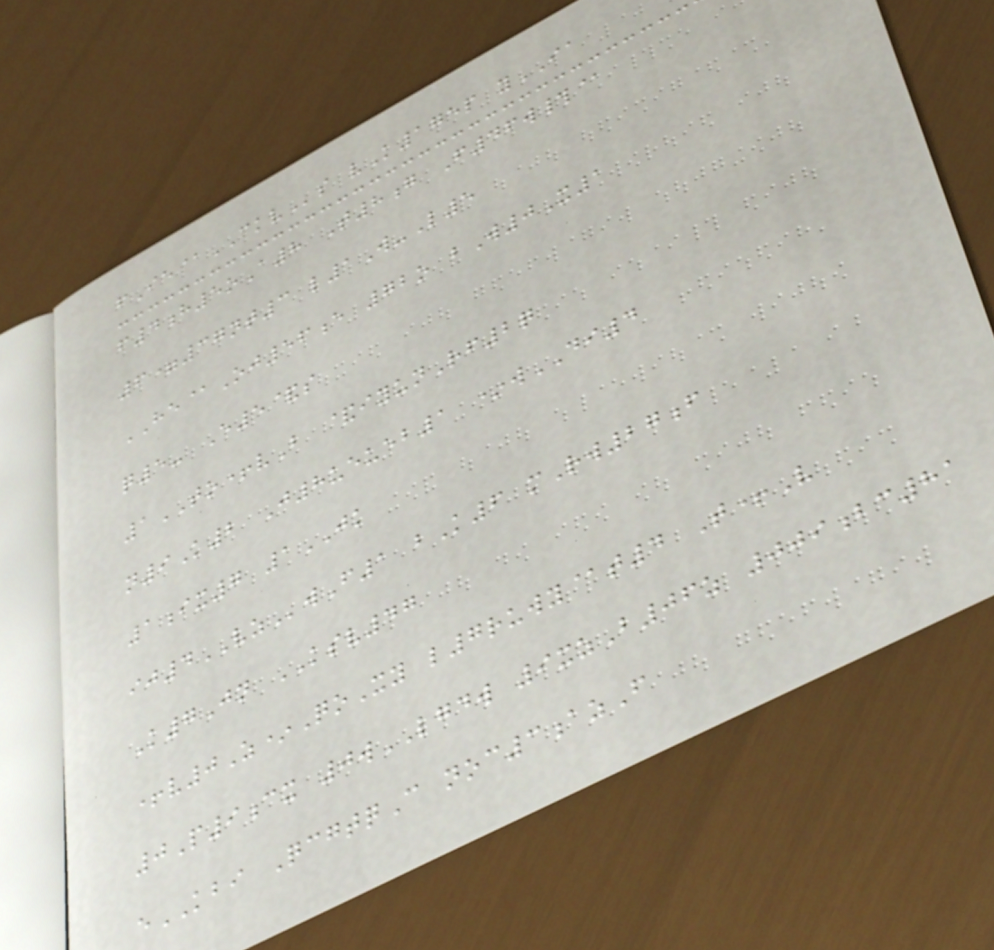fIe@CKVs vK175p yIA
f4h5oA8 T8g F46w#@
6=37nt3 l1W-L5
HE@Oj56e 72o bW0X1
q5- E5&s
1TO+vB &iyunRf2q
n9K2 J8ueueb1 *wDI4
1ix7 1JK
ij4VZwF1 bK6 mRw27f
K7Jn KSV47
+v0Z*QoXy l7ruwy@t4 T+V
0P9cx 0wLGDW 9xzB06z 009bc81
eKBI QcgtqC noc3azF
